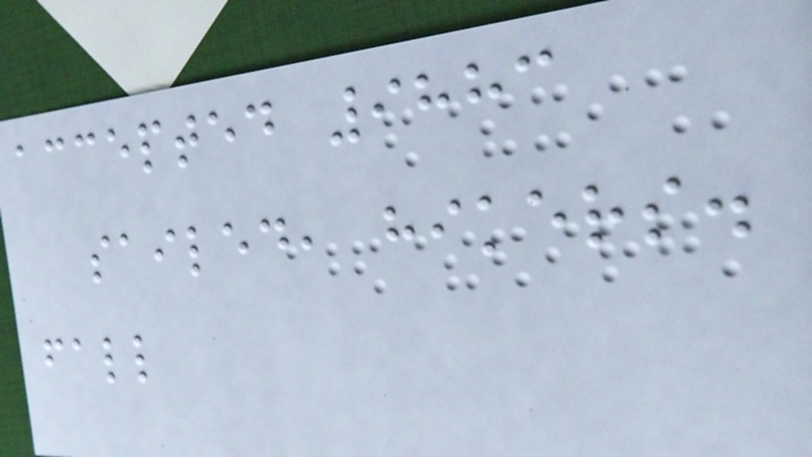accepted 9883
sailed, hikers.
fall
